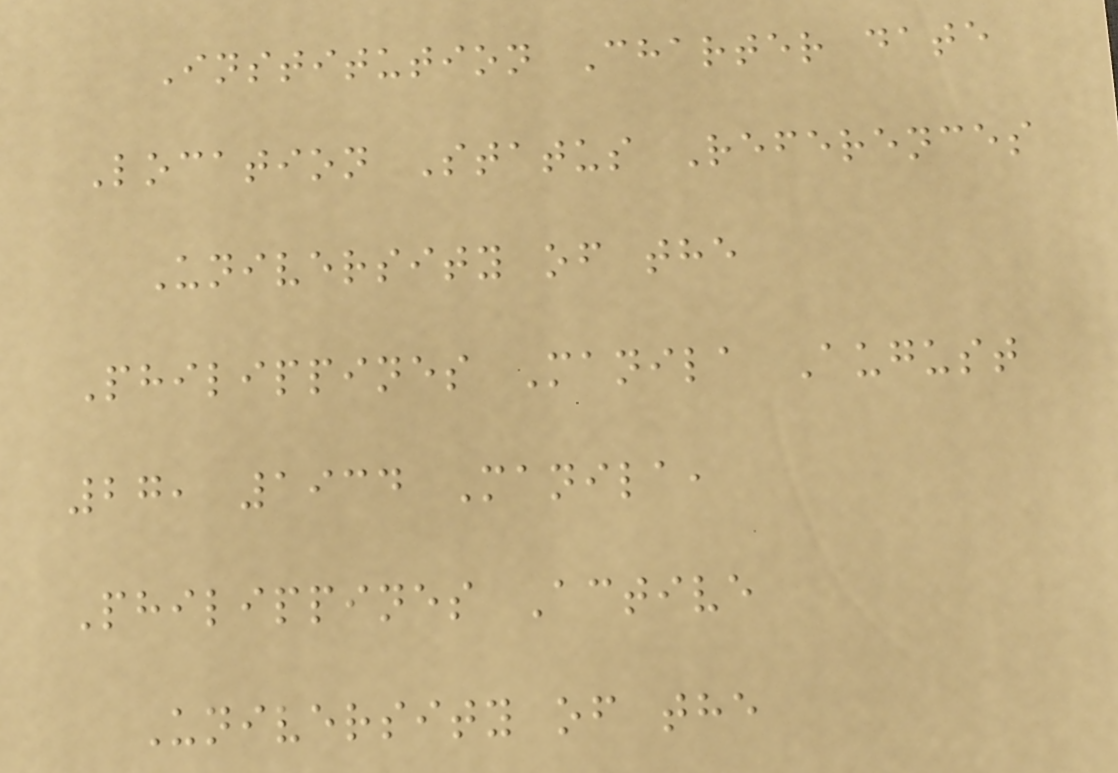Institution Charter date
Location Status References
University of the
Philippines Manila August
27, 1934 Manila,
Philippines Active
University of the
